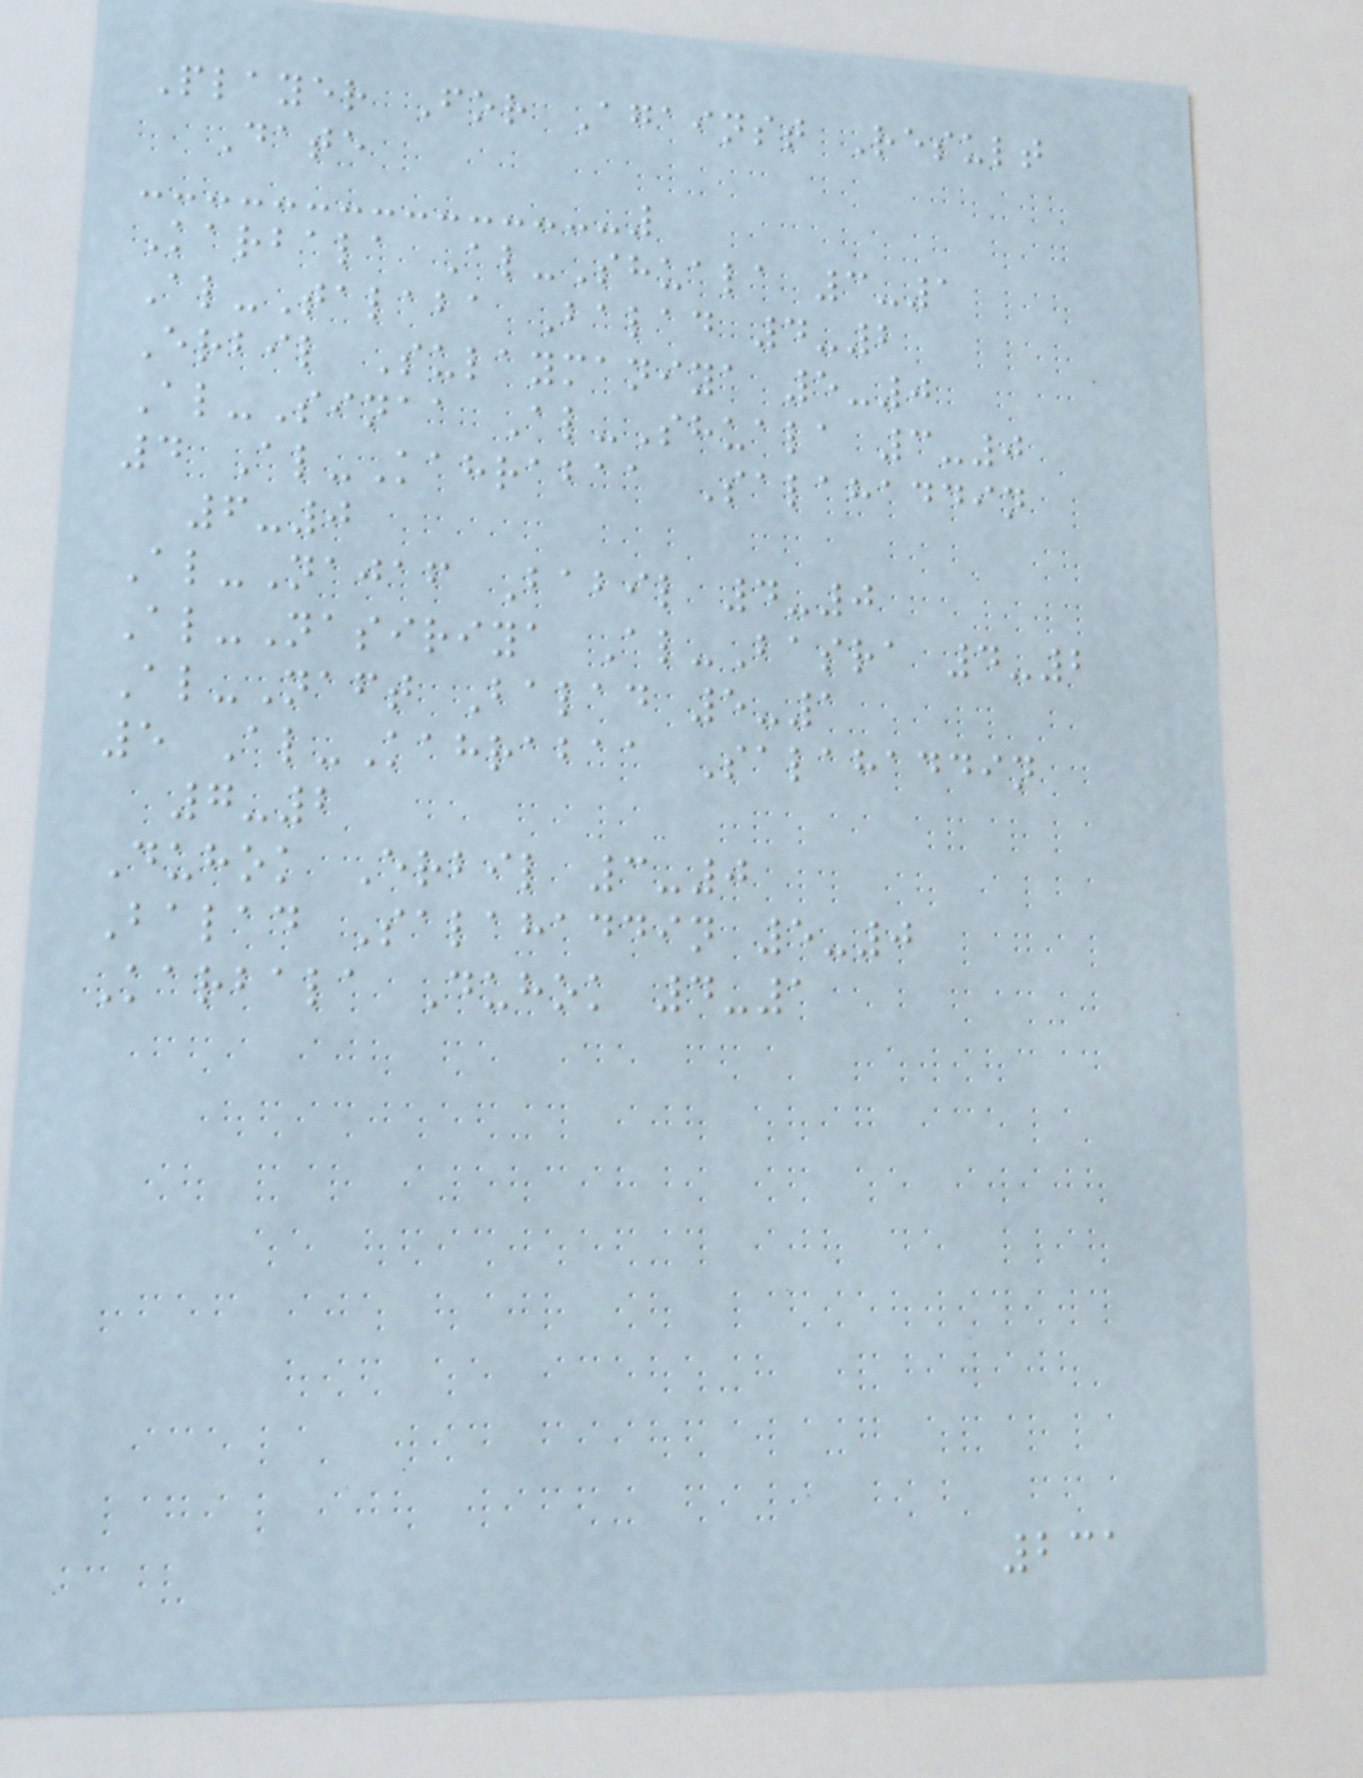Player For Against Result
Date
Karbala Al-Shuala 3-1
Al-Talaba Balad 4-2
Erbil Sulaymaniya 5-0
Al-Sinaa Al-Shuala 3-0
4 Al-Kahrabaa Salahaddin
6-0
Al-Najaf Babil 4-0
Al-Nasiriya Al-Basra 4-2
Al-Naft Balad 5-1
5 Al-Kahrabaa Salahaddin
7-2
Duhok Erbil 3-0
Balad Salahaddin 5-0
Karbala Duhok 4-1
231
